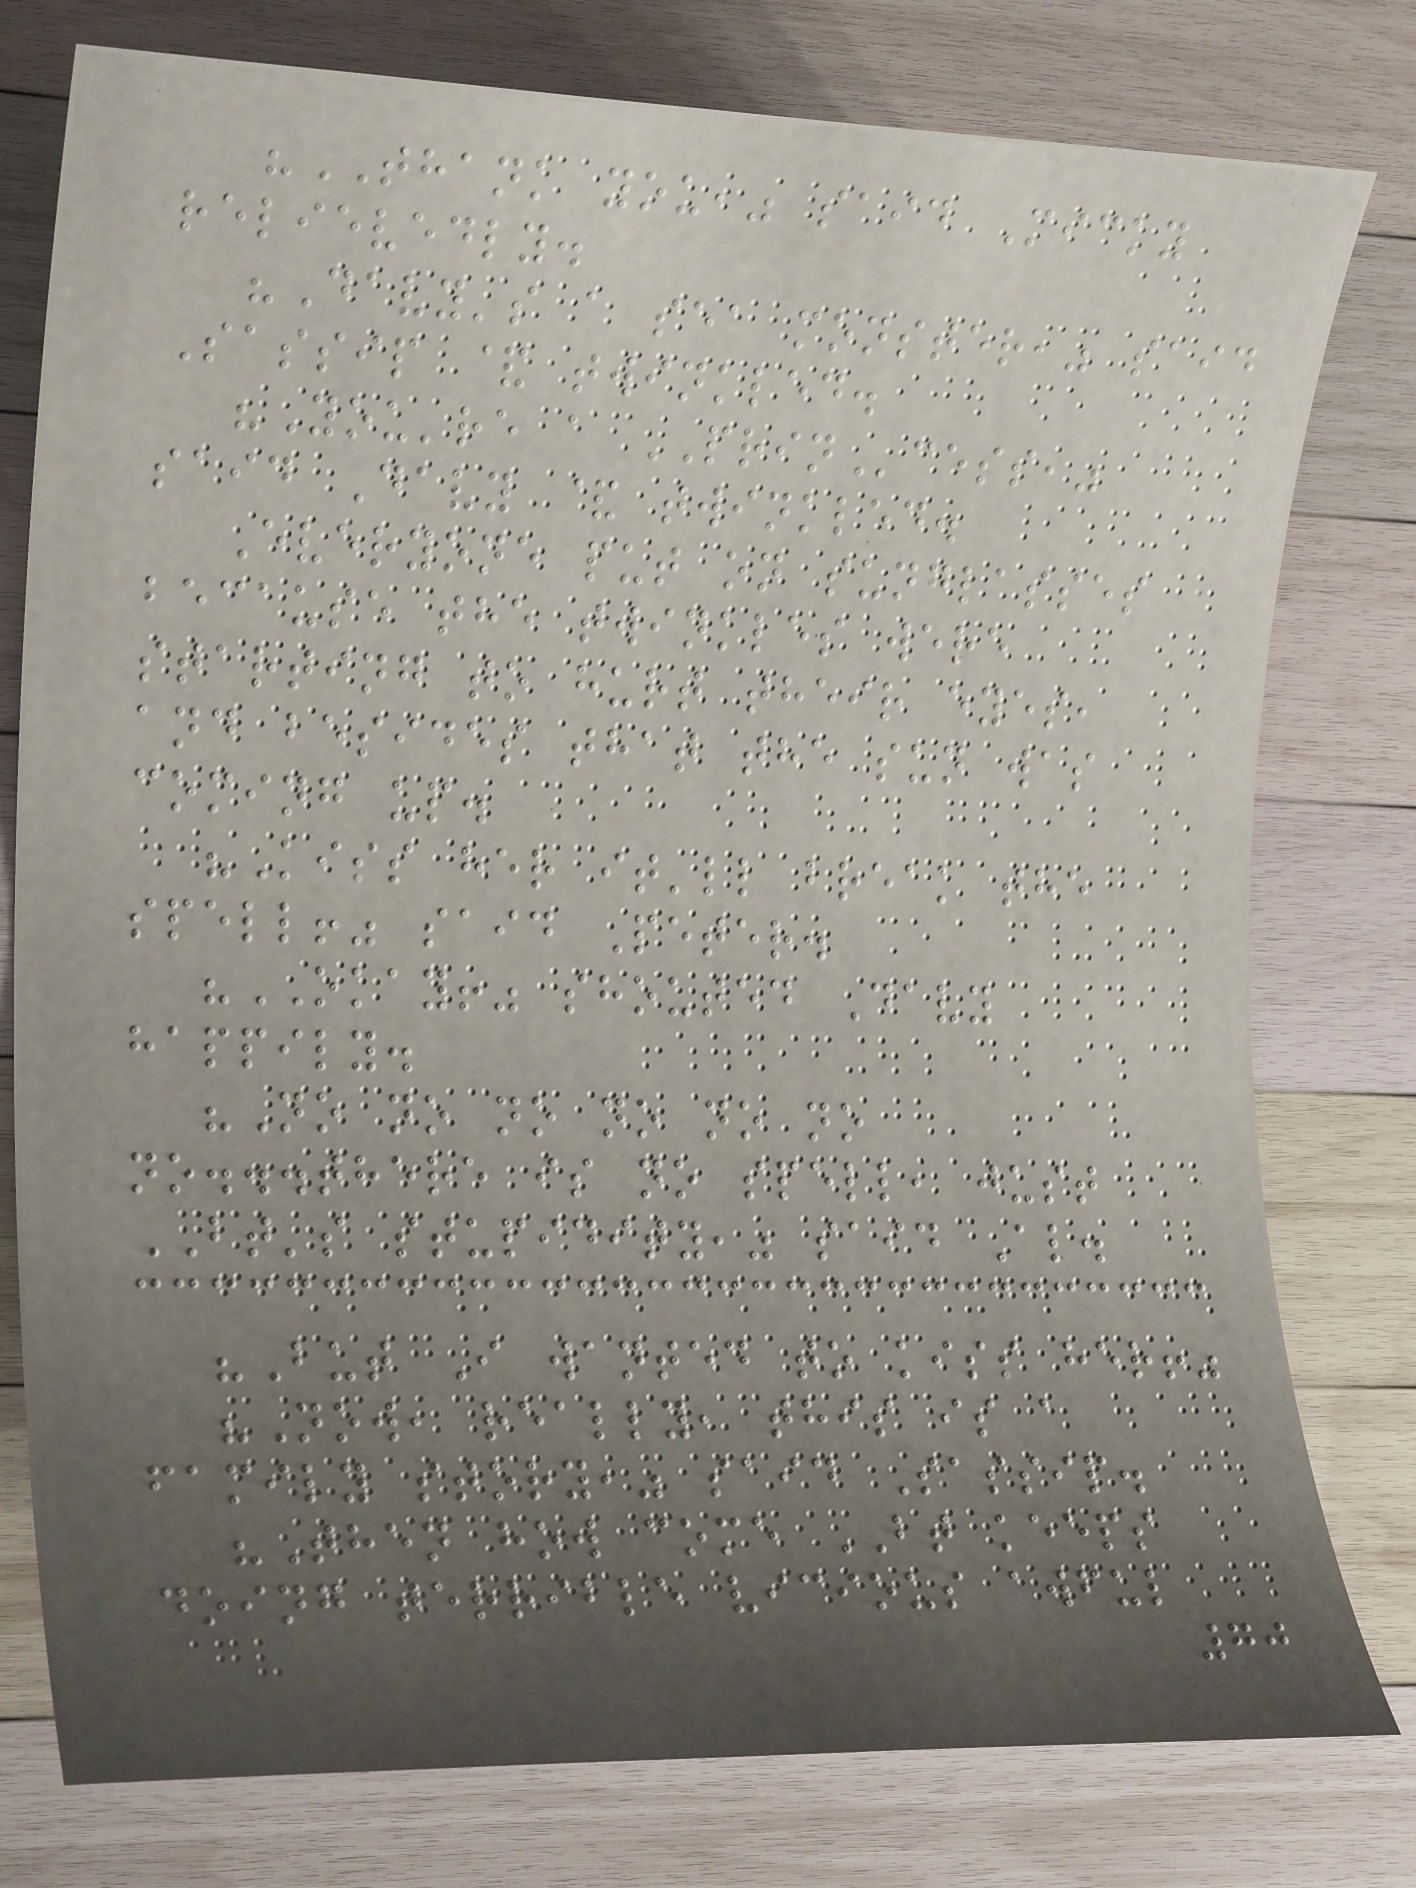"THANK you," said Micky
relievedly.
"Davy's a sea monster," said
Sassip & twinkled.
"You're a PRINcess,"
said Davy & twinkled.
Everyone put on sunglasses
because the twinkles were
starting to hurt their eyes,
and besides that the sun was
coming up.
"Kiss her it'll break the
spell!" said Peter.
"OKAY!" shouted Davy
happily.
"No no no no no no
no...there is no spell, just
BT's stupidity," said Al.
"But I wanted to kiss her!"
"Now, really, this is a
family story," said Sassip.
"Then how come BT keeps
doing terrible vicious awful
70
